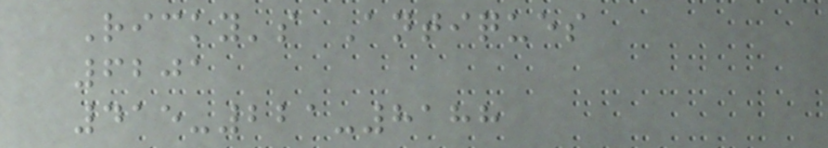Ricky's Antiques
6201
415-221-8188
